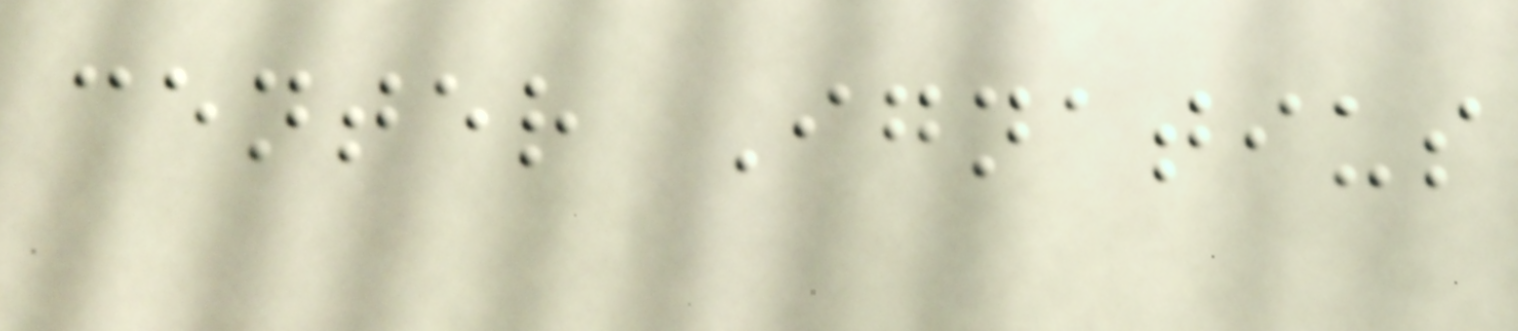center Ignatius
